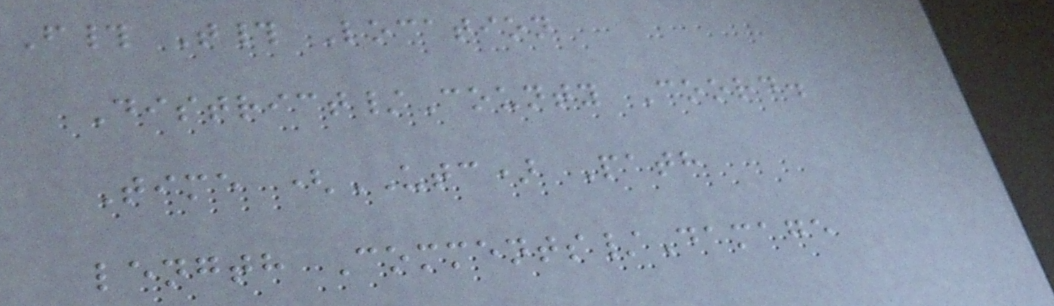F# T# Location
District/County Coord.
Time (UTC) Path
length Comments/Damage
